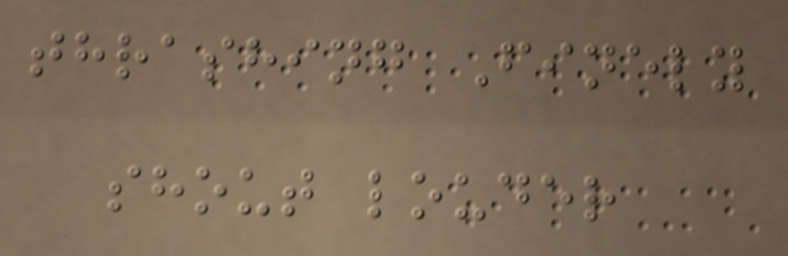thrashing Finely
shout louder
